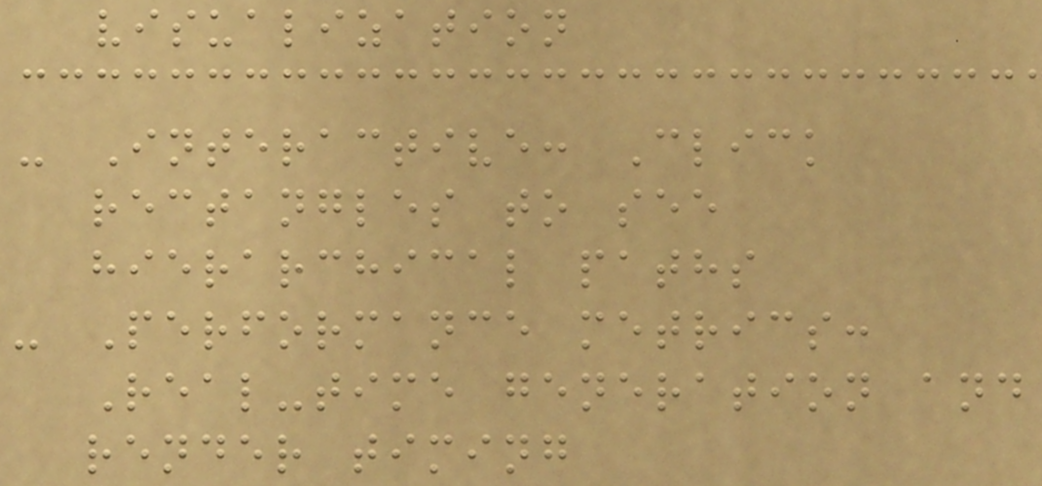visualization
- Interactive: Click
rectangles to see
hierarchical paths
- Performance metrics:
Real-time generation and
render timing
